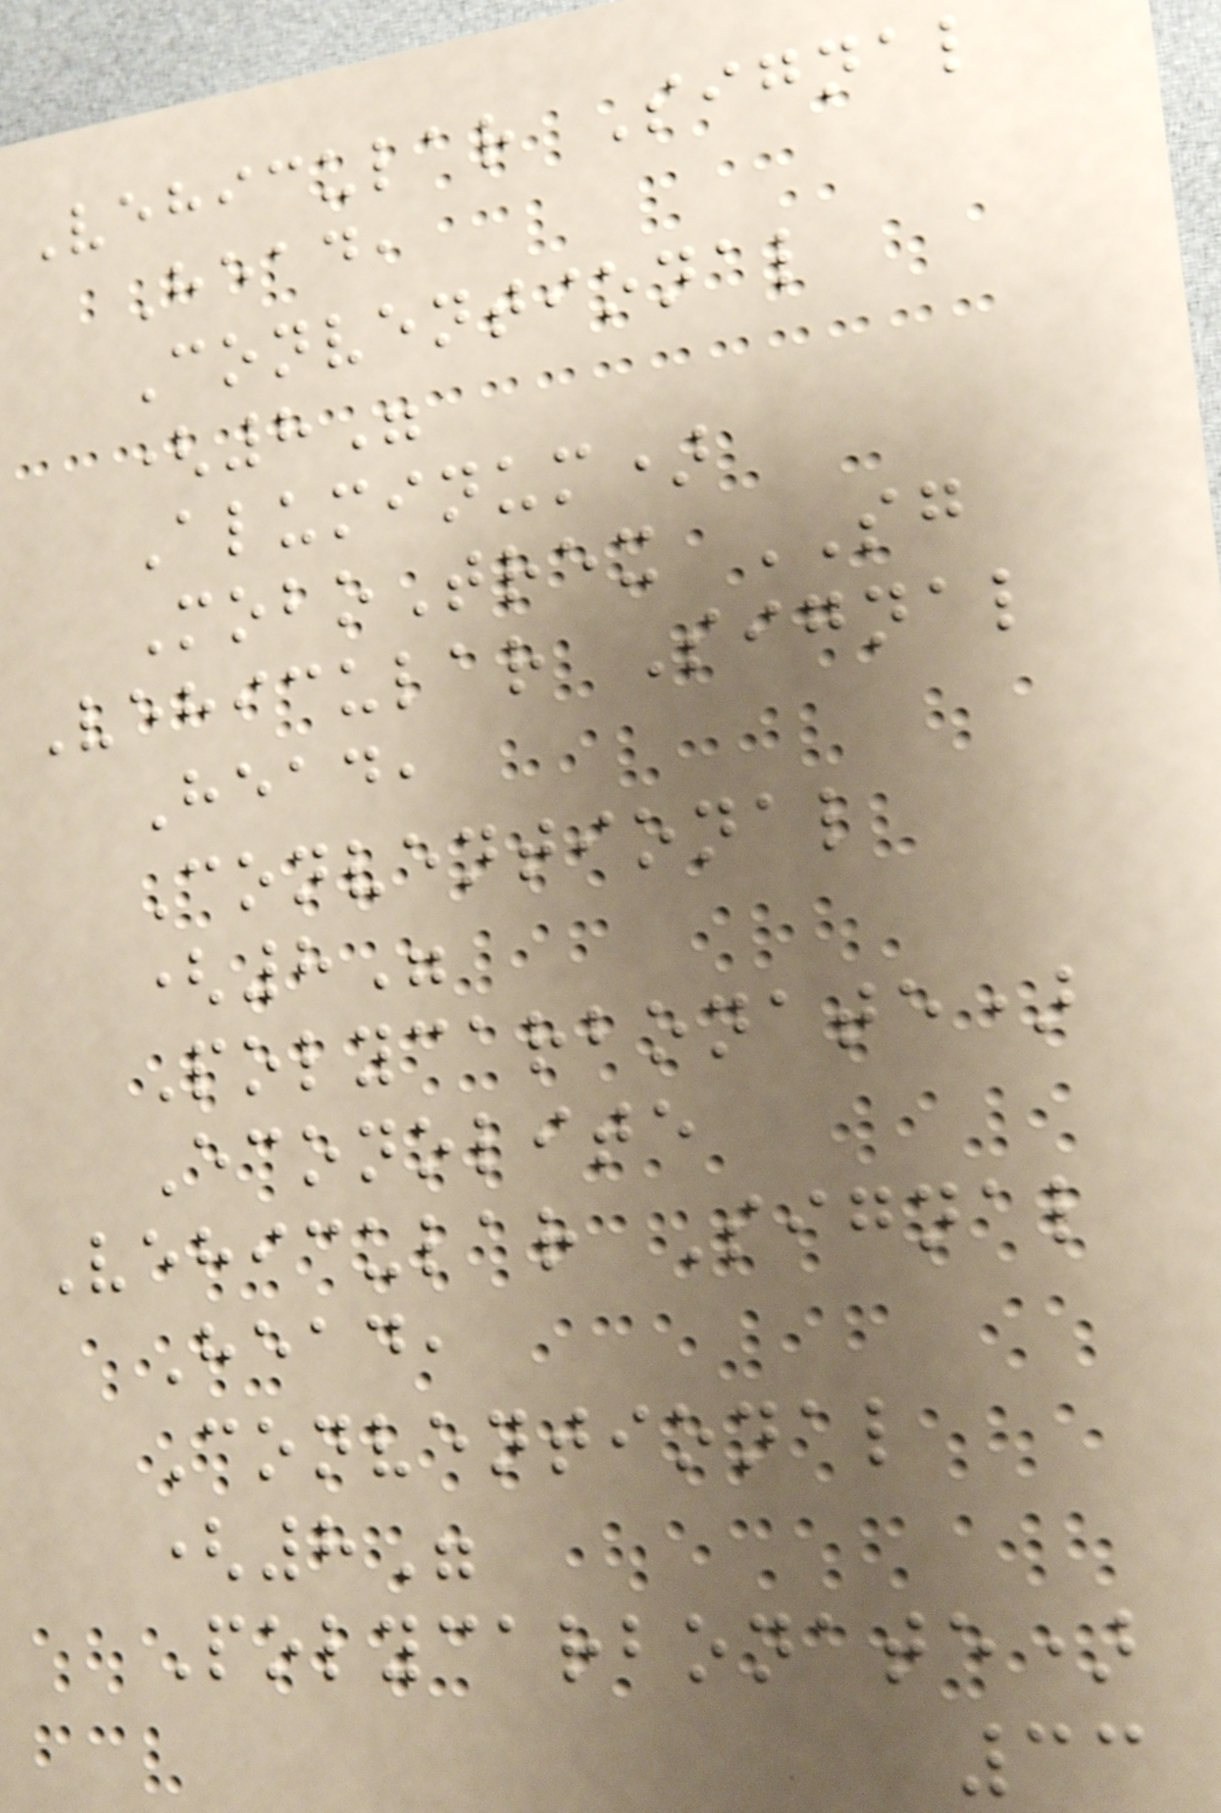Vehicular Signal
Head,
Conventional
(8"
Aluminum)
MoboTrex SG
Vehicular Signal
Head,
Conventional
(8"
Polycarbonate)
Econolite
Vehicular Signal
Head,
Conventional
(8"
Polycarbonate)
33
